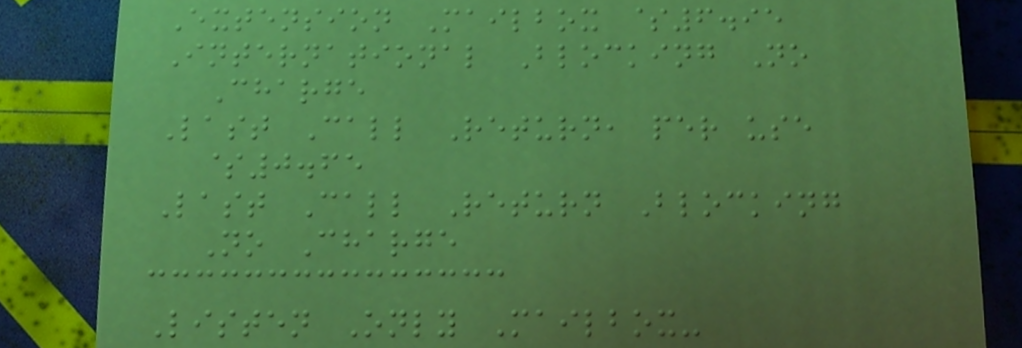Extension Mailbox $6.95
International Blocking No
Charge
Last Call Return, per use
$0.65
Last Call Return Blocking
No Charge
Listen Only Mailbox-
